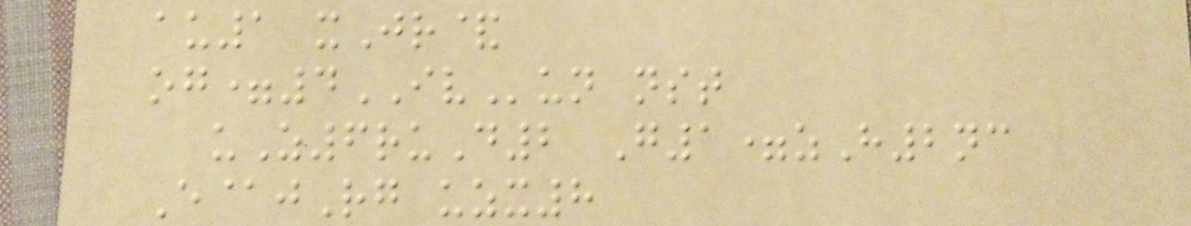au1 xJr&
og=4IVun nst
uZ6ruD2 G1=zH2nc
E@jRg uzx8
